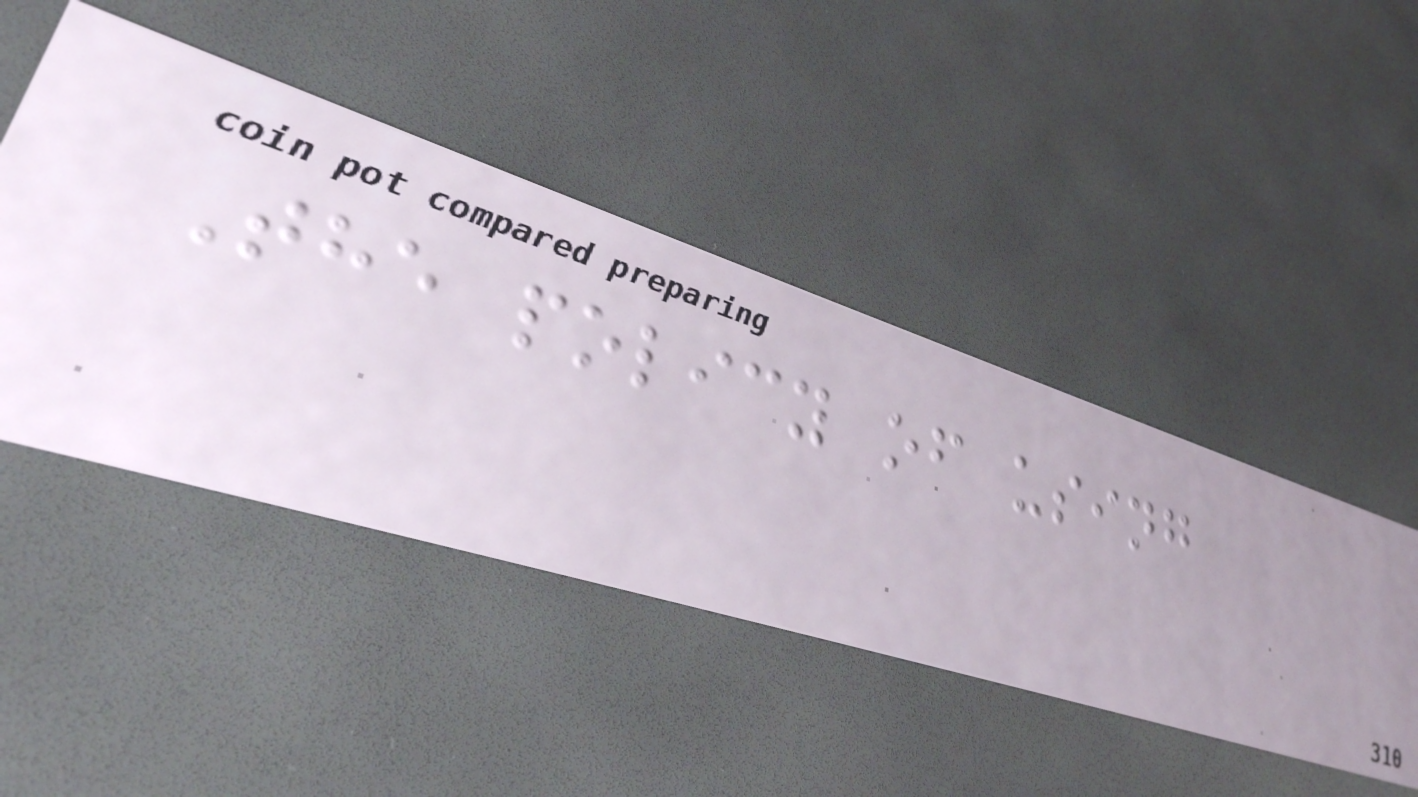The policy of using
